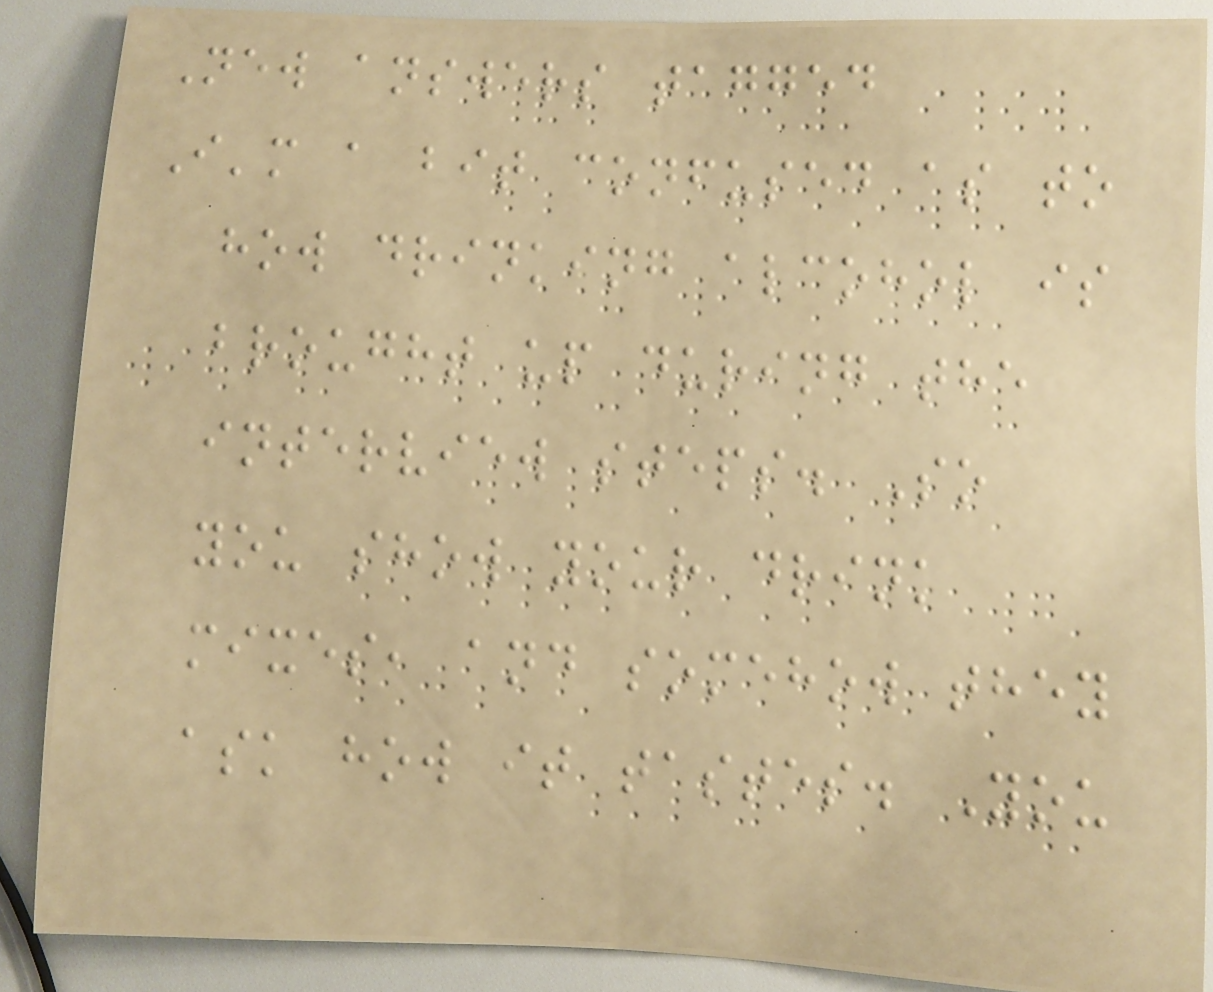New answers tagged
I'm a bit confused as to
how drinking alcohol is
brought up during the
interview steps. So
you show your drink
mixes, and somehow they
ask how it tastes. You
